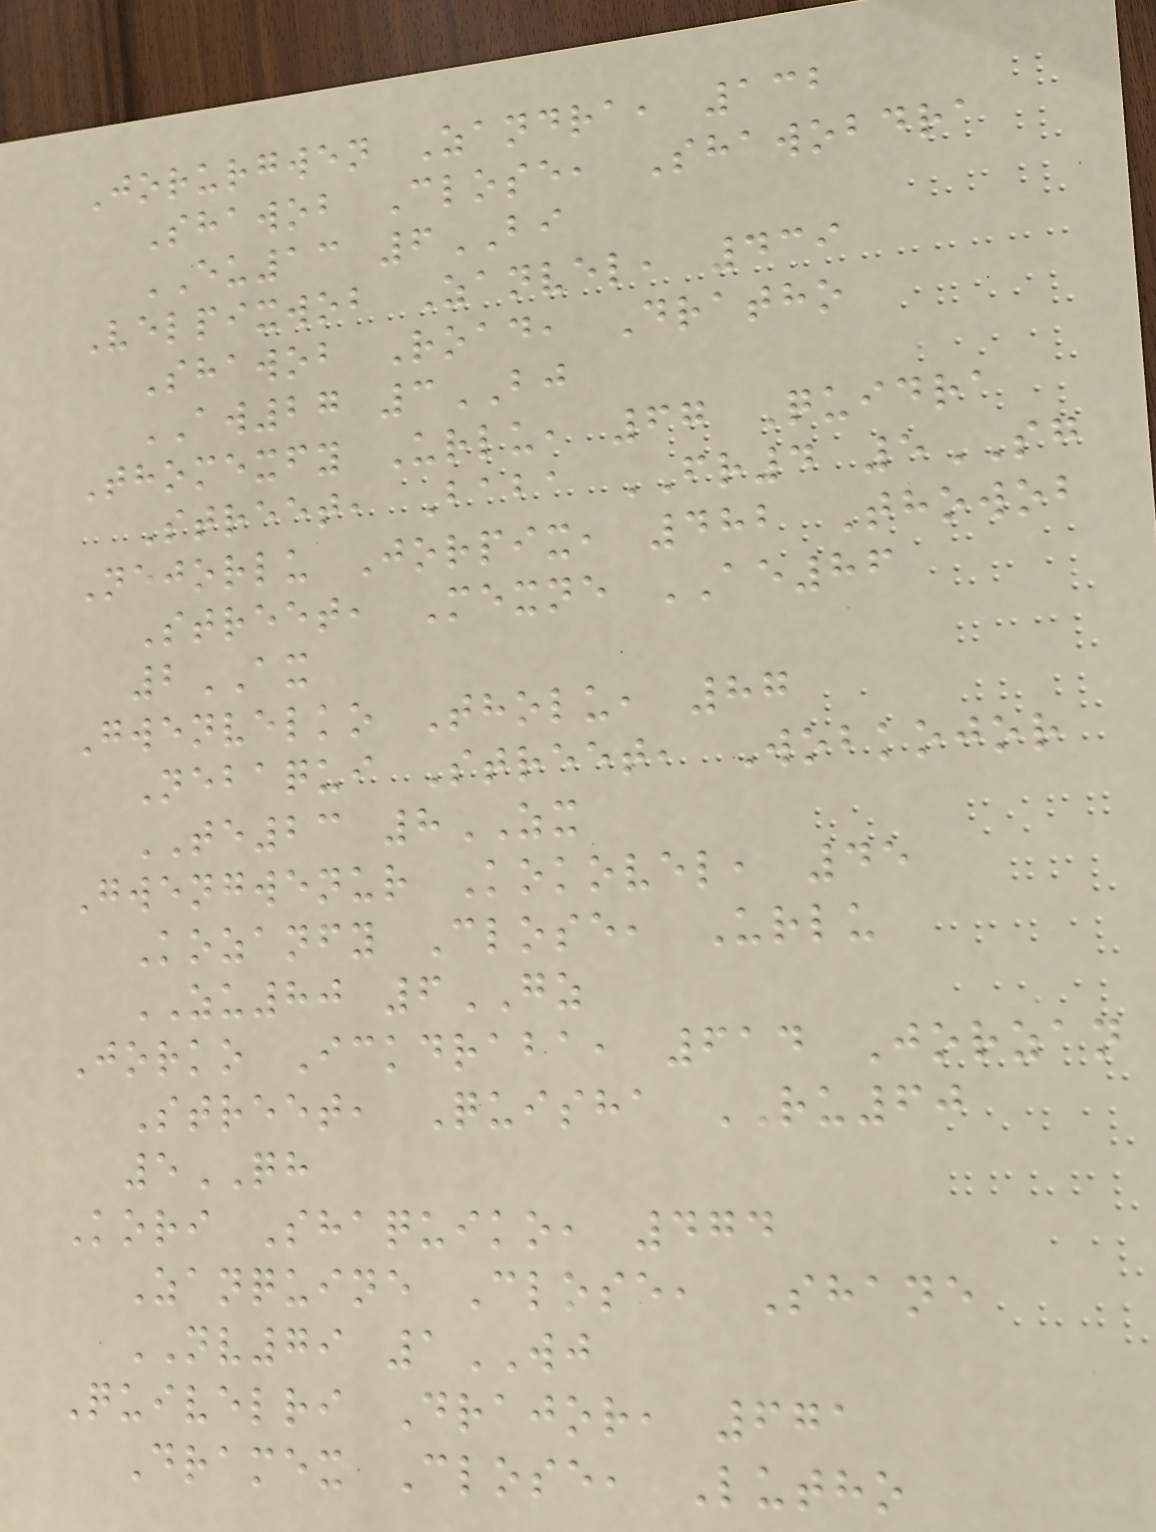Jorurgwen Zandra, 132
Shawob Close, Shawobdra
EU13 6BI
Velpixwob Zanvel, 439
Shawob Road, Dratho
AW27 3BJ
Thomexfy Urlu, 67 Quidra
Street, Baba FR4 5SG
Nejorlu Jorpix, 482 Thowob
Street, Mexne AE86
2AX
Gwenvelko Tholu, 87
Nebaqui Street, Wobkojor
TE23 8ZX
Gwengwenur Kokovel, 45
Kozanfy Close, Urlu
ZU80 6GZ
Jorko Ickdraba, 614 Jorzan
Street, Quisha RU60
5QH
Kori Shaquiko, 474
Zanquine Close, Shane
NV79 1WJ
Quivelri Drajor, 671
Dramex Close, Lutho
